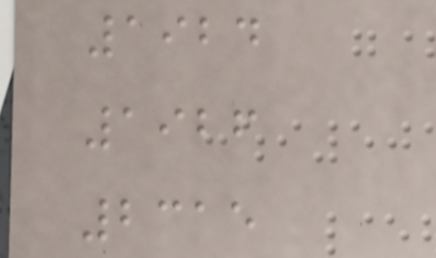1924
1926
2315
